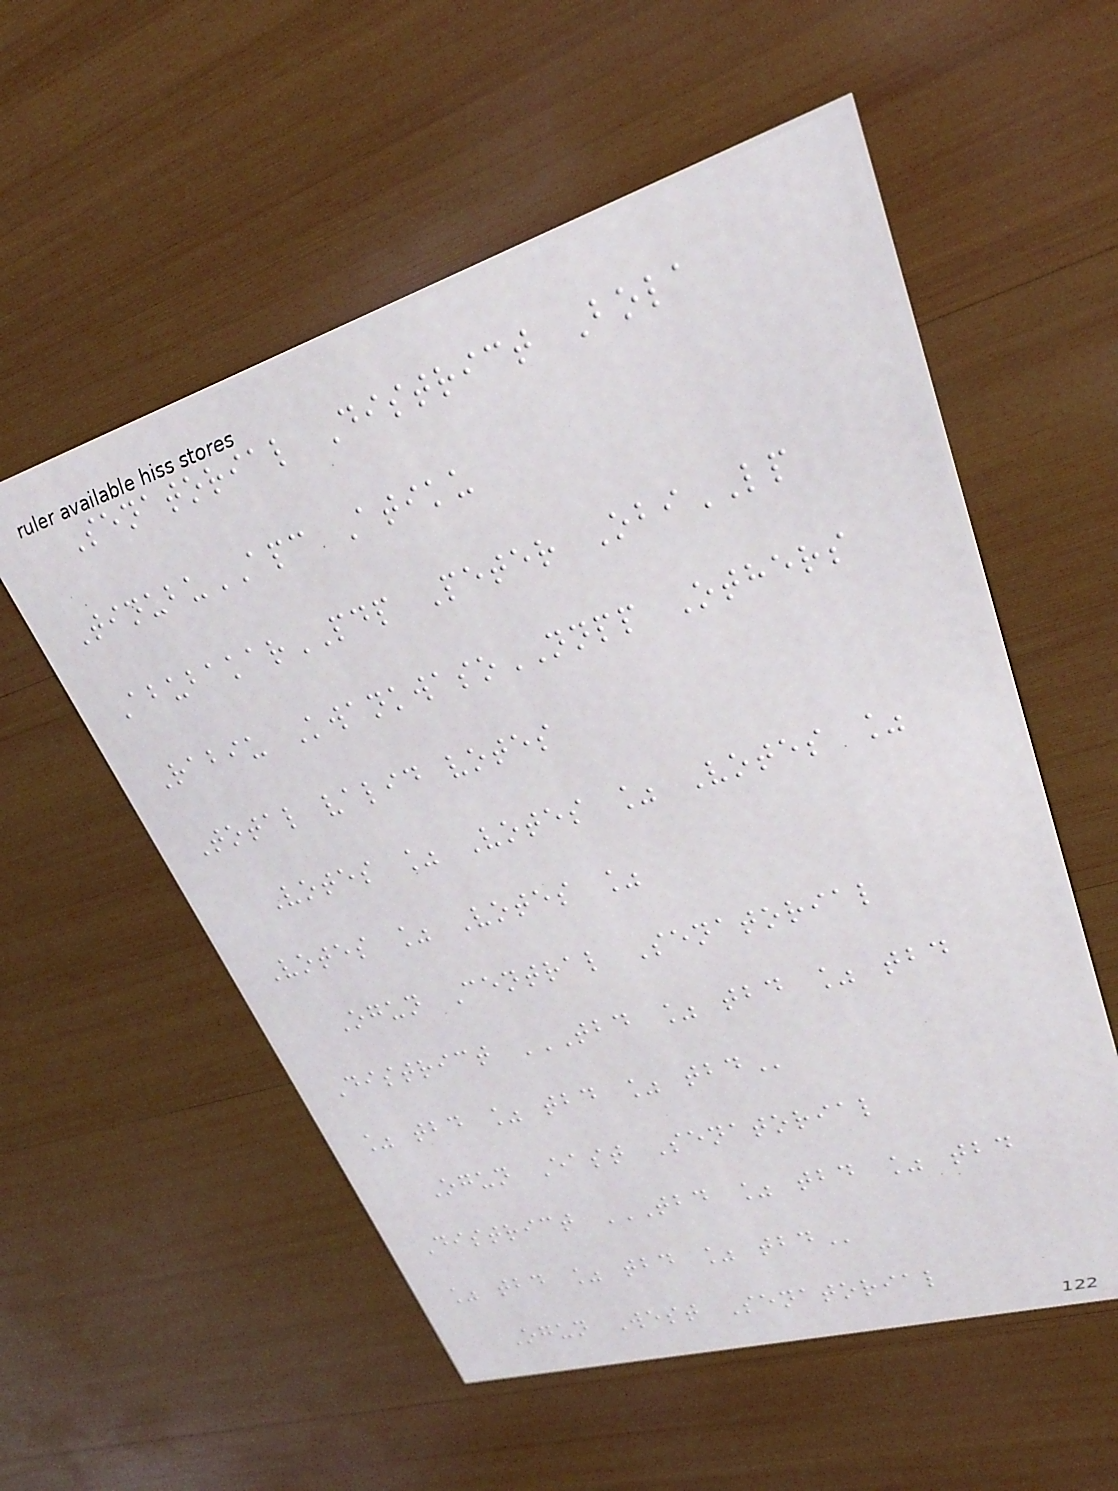Senatorial District Bola
TinubuAPC Atiku
AbubakarPDP Peter ObiLP
Rabiu KwankwasoNNPP Others
Total valid votes
Votes % Votes % Votes %
Votes % Votes %
Ogun Central Senatorial
District TBD % TBD % TBD
% TBD % TBD % TBD
Ogun East Senatorial
District TBD % TBD % TBD
% TBD % TBD % TBD
Ogun West Senatorial
